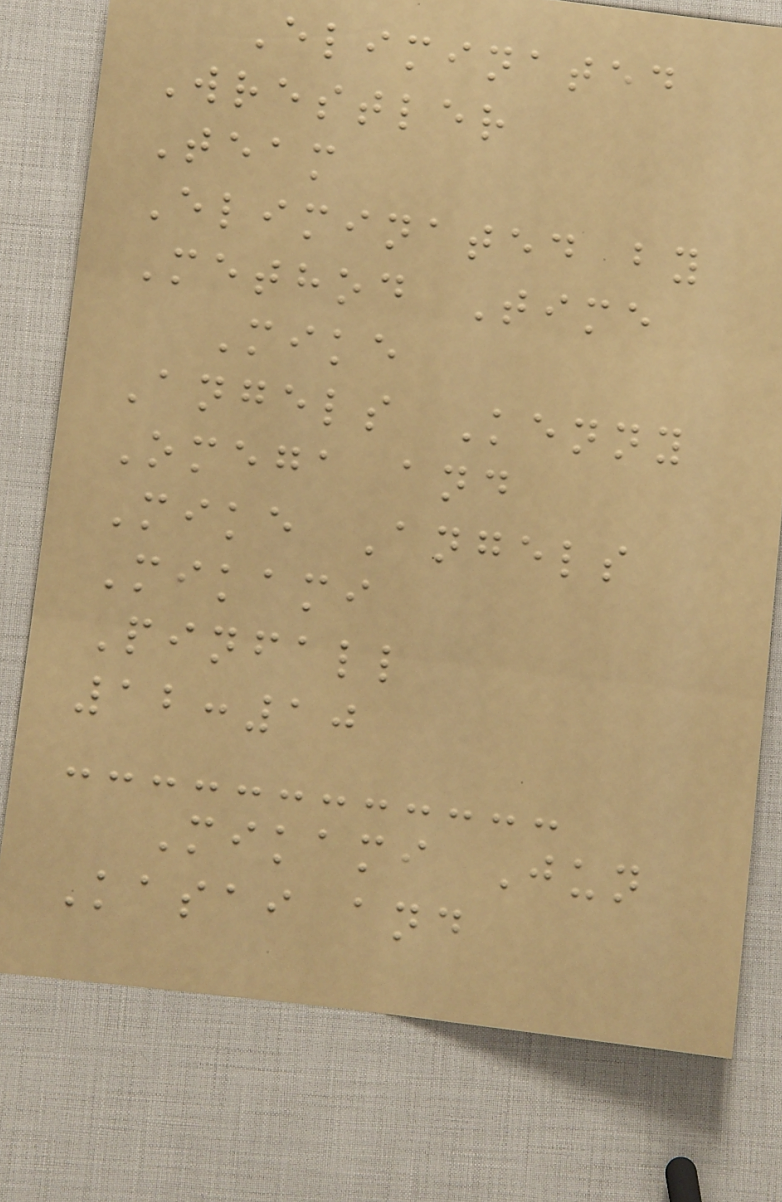Eliminated
Wrestler
Team
Eliminated by
Method Time
Mike
Angels Kenny
Omega and
Mike Angels
Mikami
Pinfall
12:10
Mikami Jun
Kasai and
